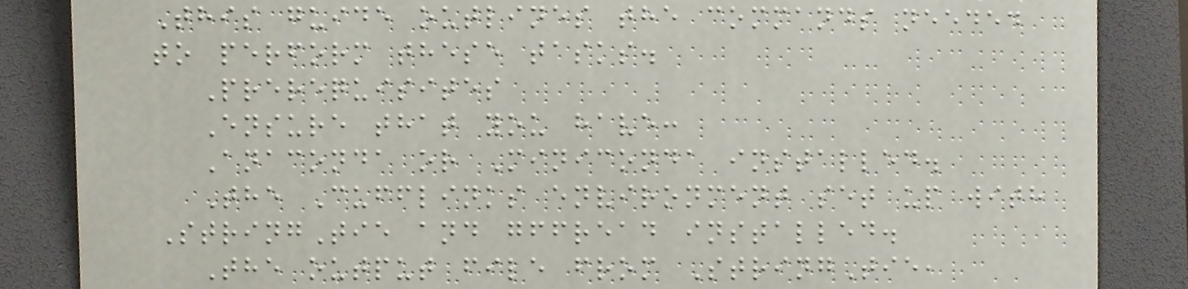This guide outlines the commands needed
to perform these tasks.
Prerequisites
Ensure that you have:
Anaconda or Miniconda installed.
The Cufflinks environment set up with
StringTie and gffread installed.
The output file from StringTie,
